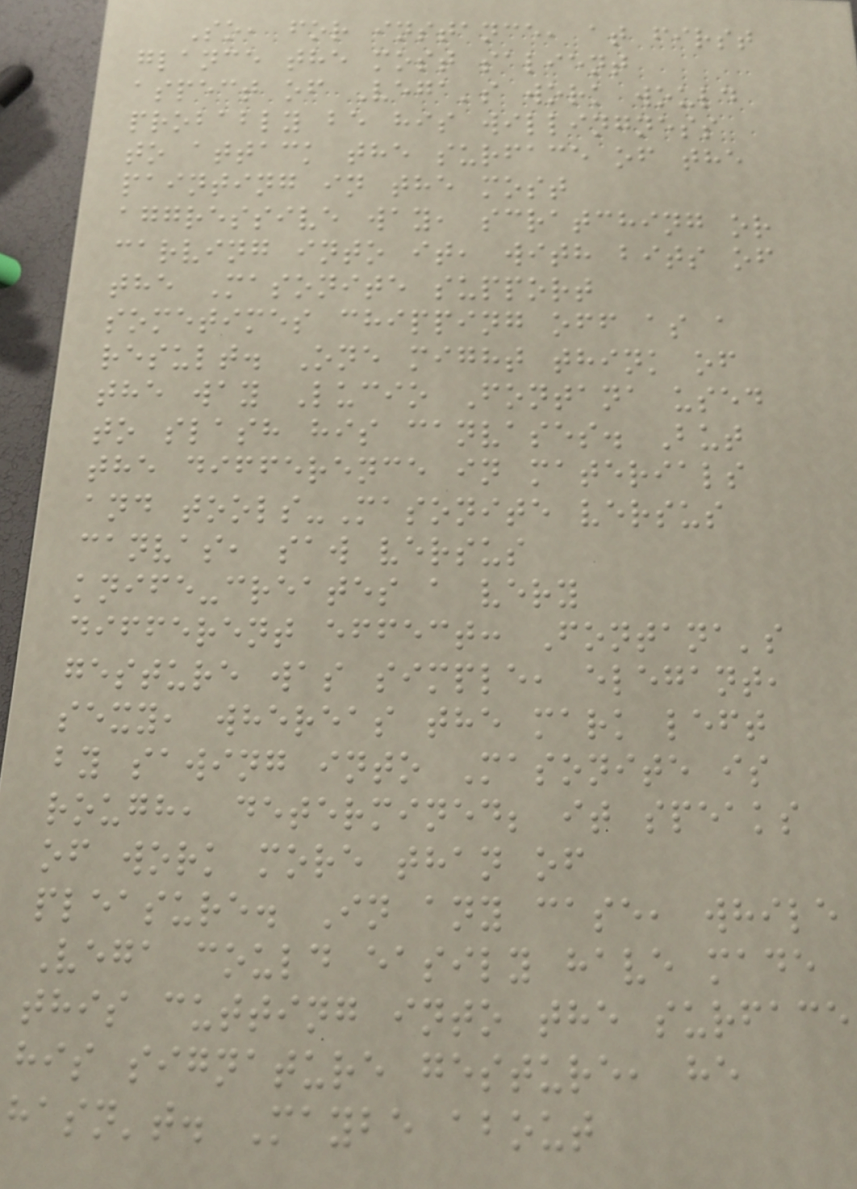So, for instance, at first
glance the most salient
aspect of Vega's work would
probably be his willingness
to attack the surface of the
painting in the most
aggressive way, scratching or
carving into it, with bits of
the Masonite support
sometimes chipping off as a
result. One might think of
the way Lucio Fontana used
to slash his canvases. But
the difference in materials
and tools-Masonite versus
canvas, saw versus
knife-creates a very
different effect: Fontana's
gesture was simple, elegant,
sexy, whereas the mark left
by sawing into Masonite is
rough, determined; it speaks
of work more than of
pleasure. In any case, while
Vega could easily have made
this cutting into the surface
his signature gesture, he
hasn't. Maybe about
